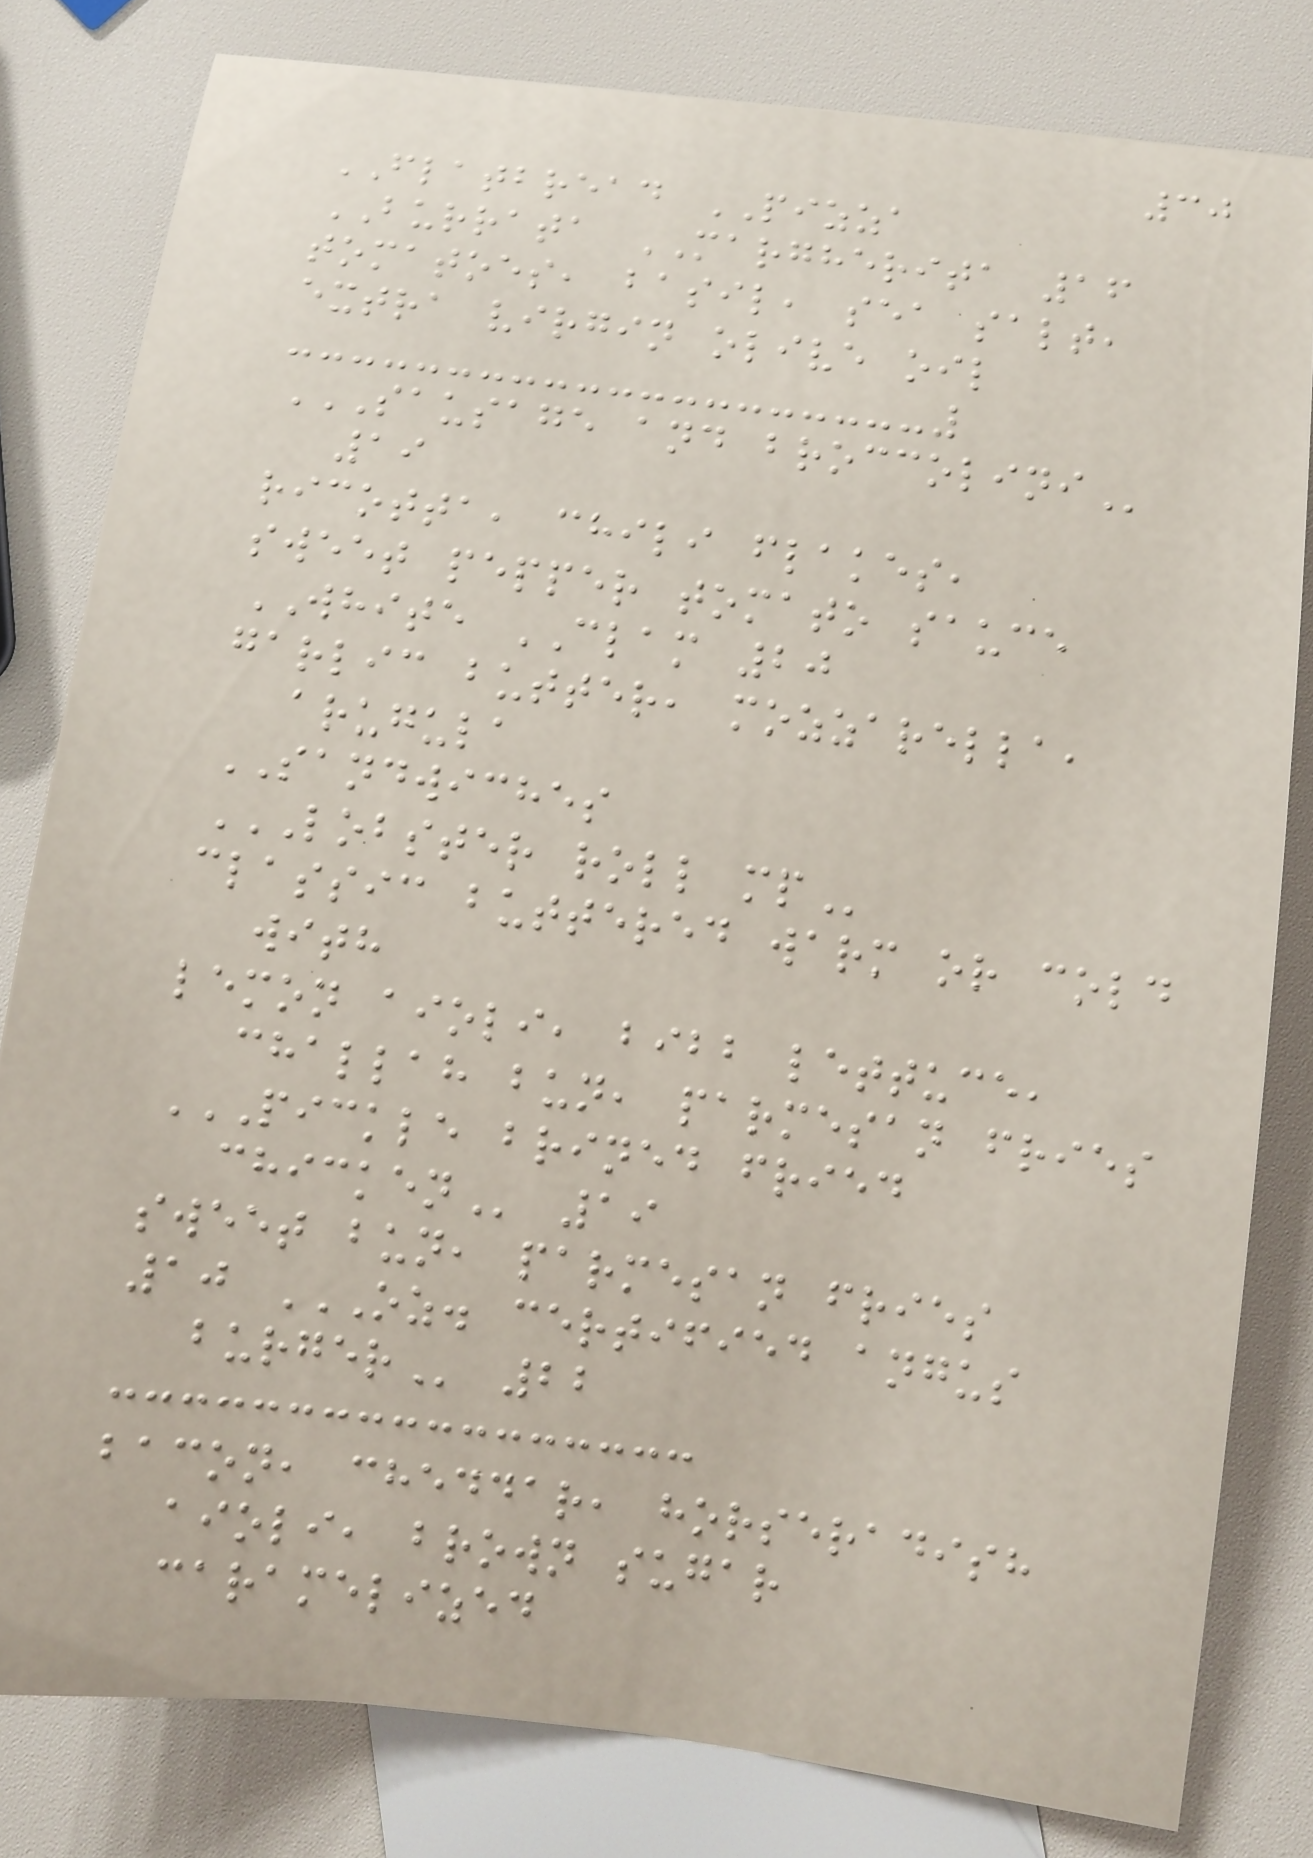30
FLATBREAD PIZZA
BURRATA MARGHERITA 16
tomatoes, basil, sea salt,
extra virgin olive oil
SAUSAGE AND BROCCOLINI
19
ricotta, chili flakes,
sweet pepper tomato sauce
WHITE CLAM 20
garlic butter, mozzarella,
arugula
SANDWICHES
LOBSTER ROLL MP
classic buttered warm or cold
with
lemon aioli, bibb lettuce,
challah bun, parmesan fries
PICKLE BRINED FRIED
CHICKEN 19
sweet bun, parmesan fries
10 OZ. CERTIFIED ANGUS
BURGER 22
bacon, cheddar, horseradish
aioli, brown sugar
caramelized
